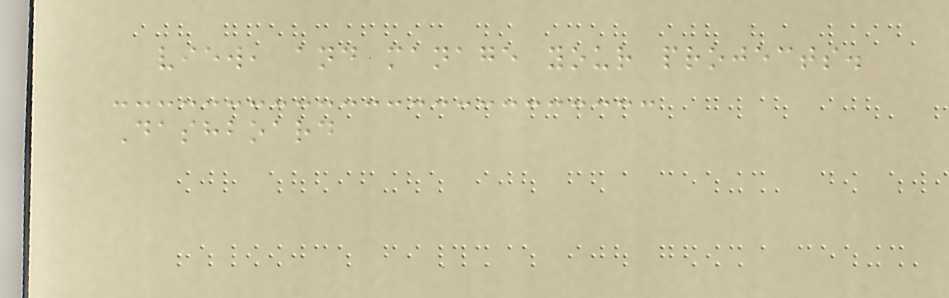view, and manage your projects.
Dashboard
